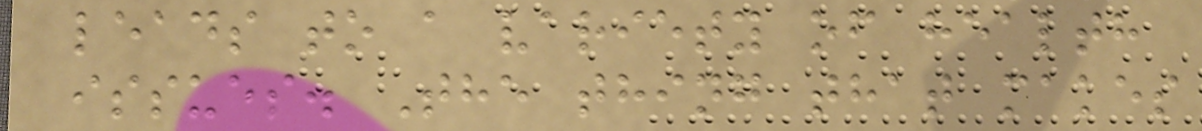leads to a variety of health
issues. The thing that makes
